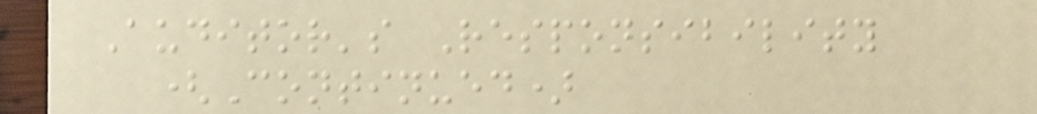Auditor's Responsibility
(Continued)
